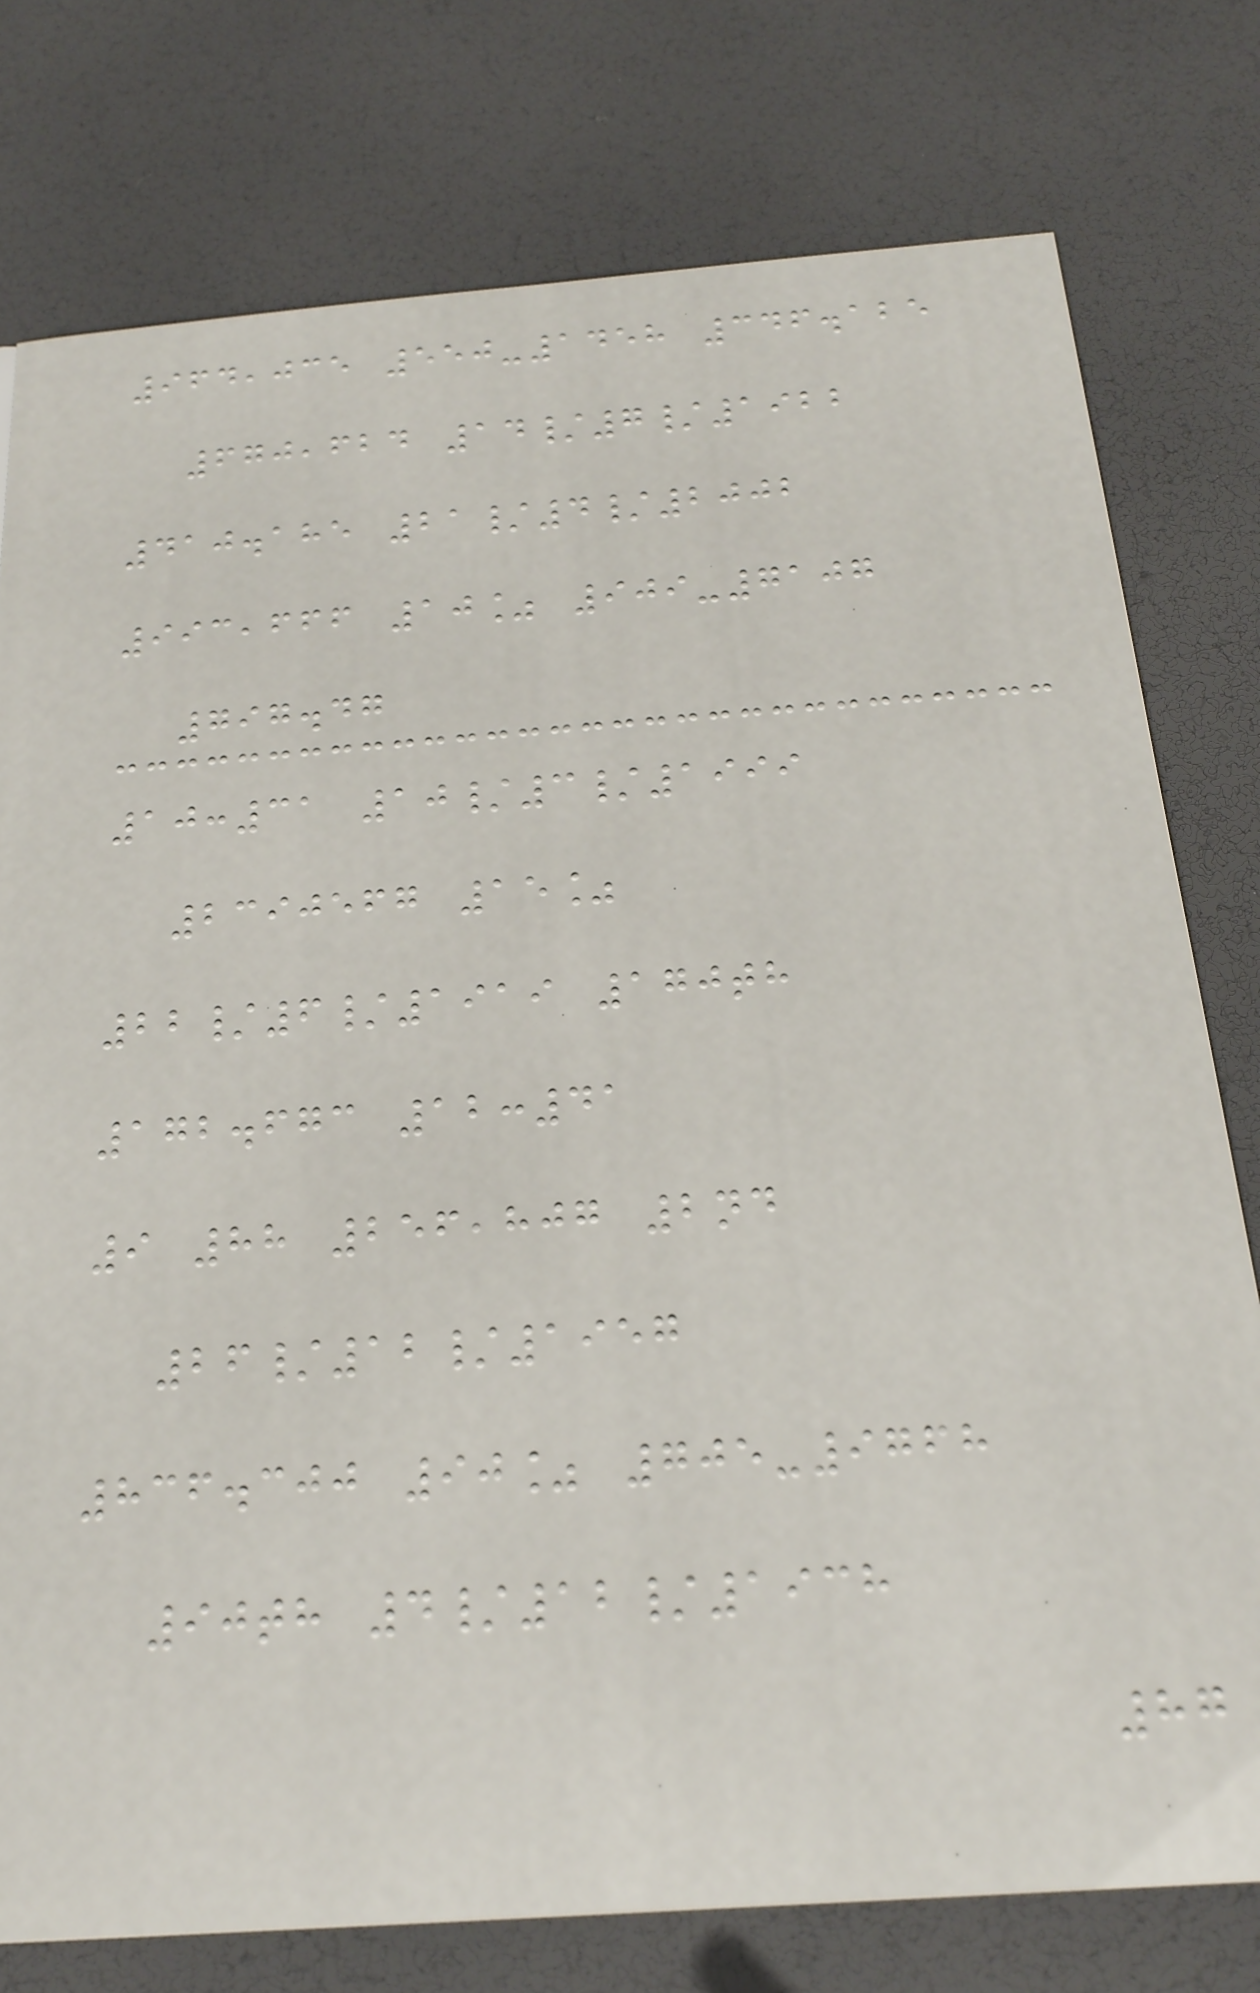964,035 550-1458 346.125
670,624 14/7/1922
410.185 21/4/2002
993,666 10% 909-7107
797.47
10:31 10/3/1999
2390567 15%
22/6/1919 170th
172.673 12:41
9 88 256,807 2nd
26/12/1957
836.300 90% 705-9768
90th 4/12/1938
87
